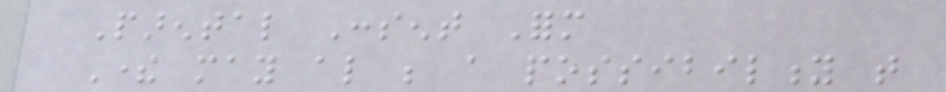Parental Consent Form
There may also be a possibility that
